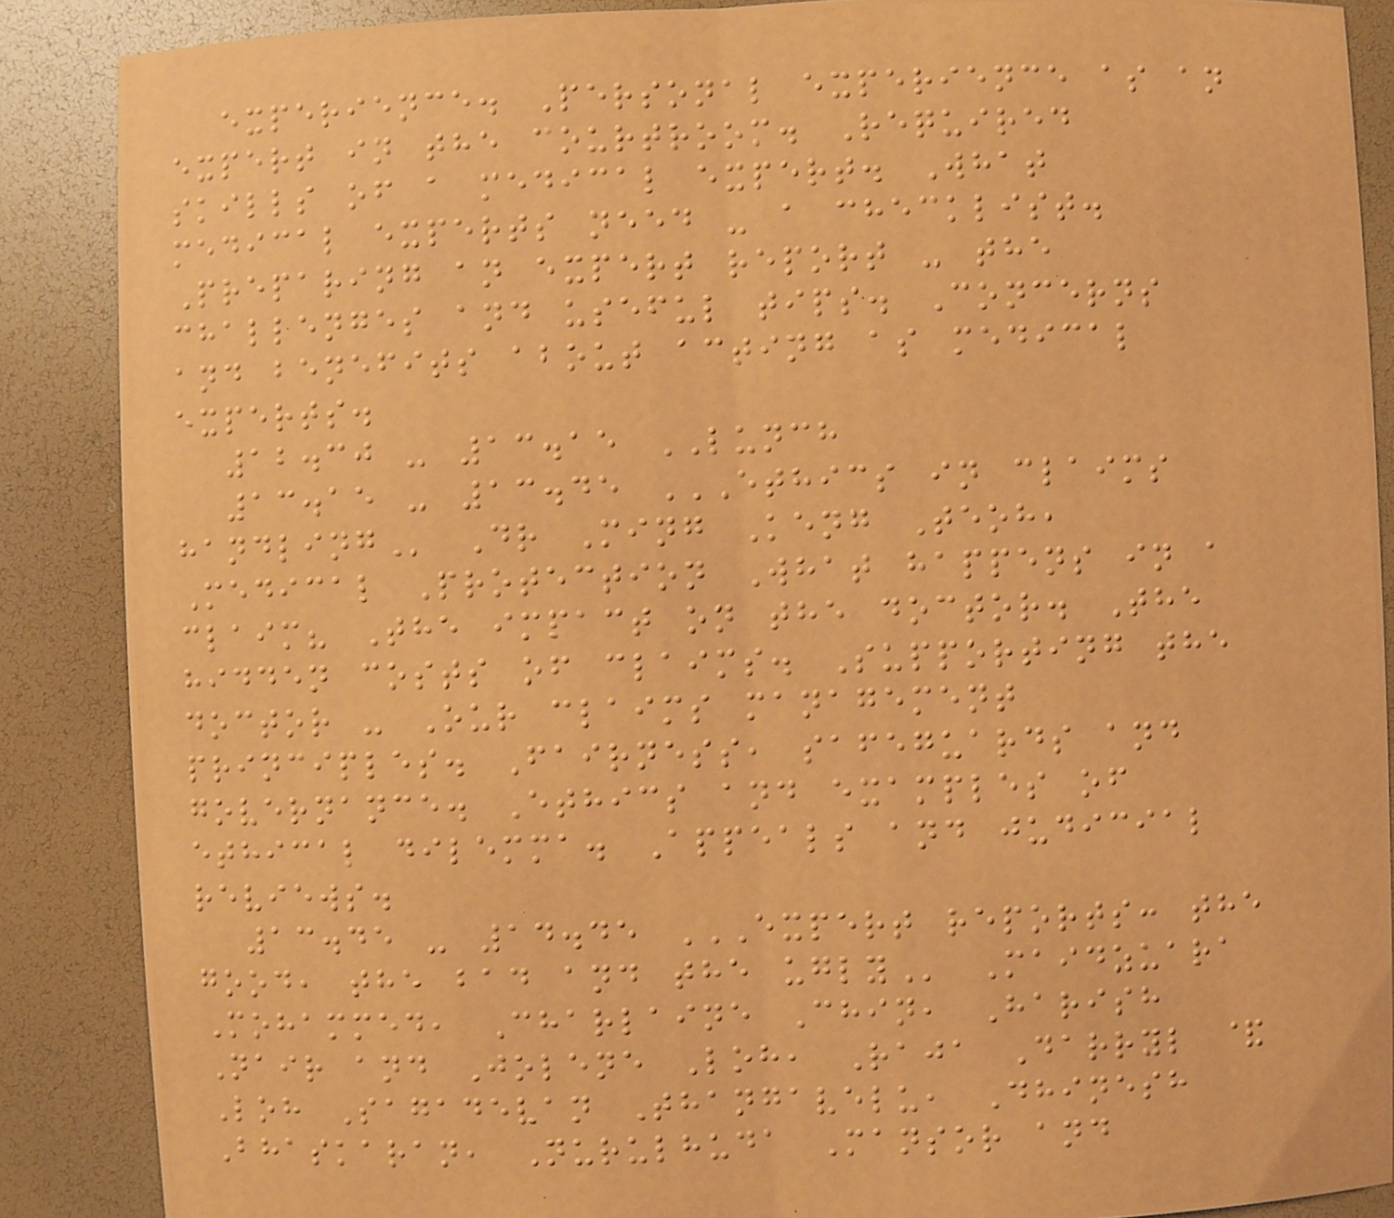experience. Personal experience as an
expert in the courtroom. Required
skills of a medical expert. What
medical experts need - a checklist.
Preparing an expert report - the
challenges and useful tips. Concerns
and benefits about acting as medical
experts.
12.30 - 13.15 LUNCH
13.15 - 13.45 ETHICS IN CLAIMS
HANDLING Dr Ming Keng Teoh,
Medical Protection What happens in a
claim? The impact on the doctor. The
hidden costs of claims. Supporting the
doctor - Our claims management
principles. Fairness, safeguards and
governance. Ethics and examples of
ethical dilemma. Appeals and judicial
reviews.
13.45 - 14.45 EXPERT REPORTS: THE
GOOD, THE BAD AND THE UGLY Maidzuara
Mohammed, Charlaine Chin, Harish
Nair and Jolene Loh, Raja Darryl &
Loh Sagadevan Thangavelu, Dhinesh
Bhaskaran, Nurulhuda Mansor and
